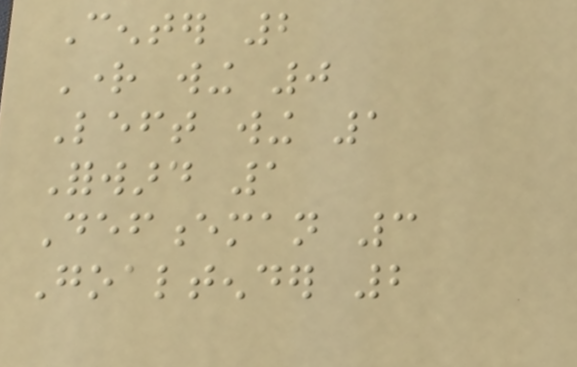Center 2
Right wing 0
Left wing 1
Forward 1
Defenceman 3
Goaltender 2
